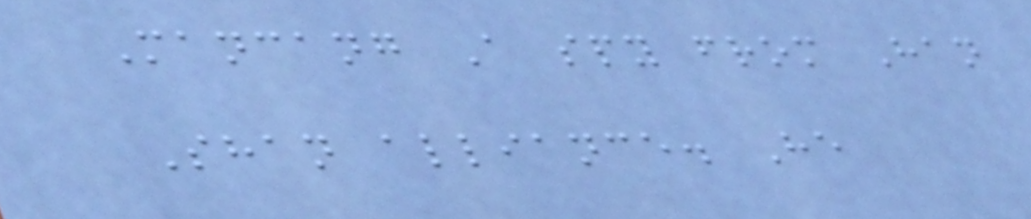Mancang A spy from Han
Shan alliance. He
